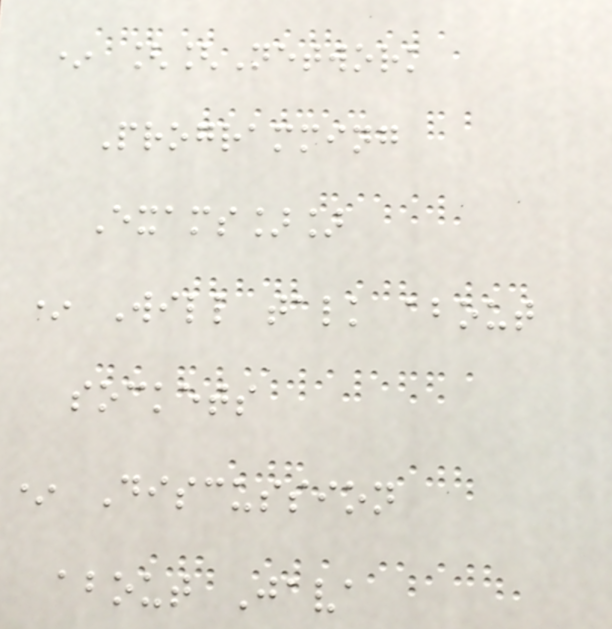* [[Network
Programming
Exams]]
* Will talk about
sockets
* Discussion
about Java
